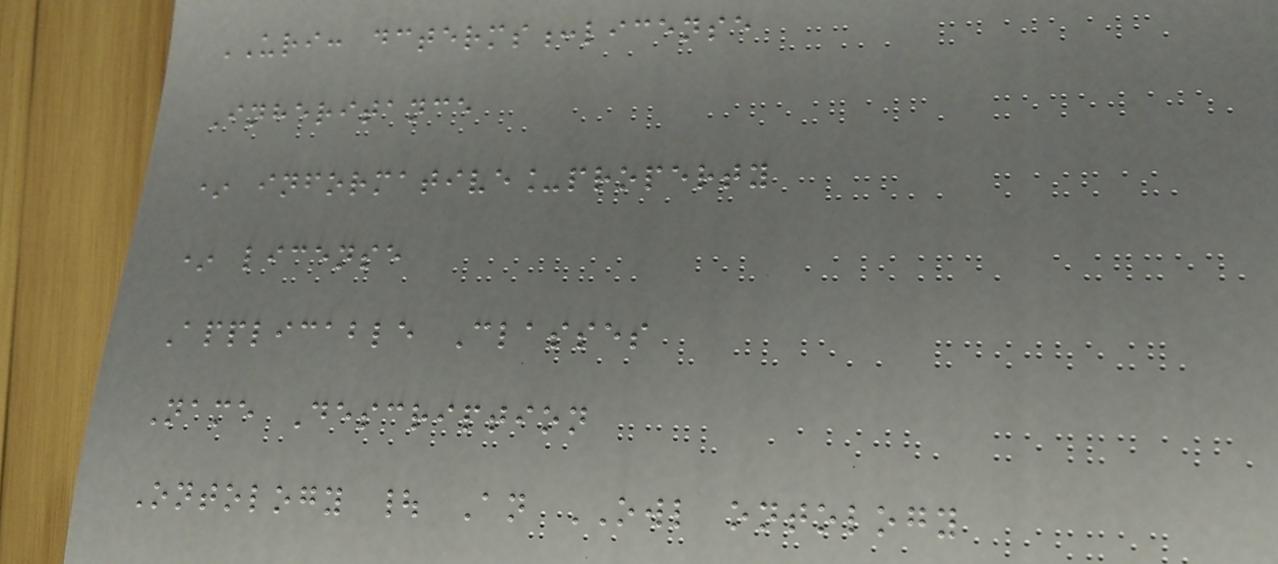URI: dcterms:license
Inheritance
* informative_property
* license
Applicable Classes
Name Description
Ontology | An OWL ontology
